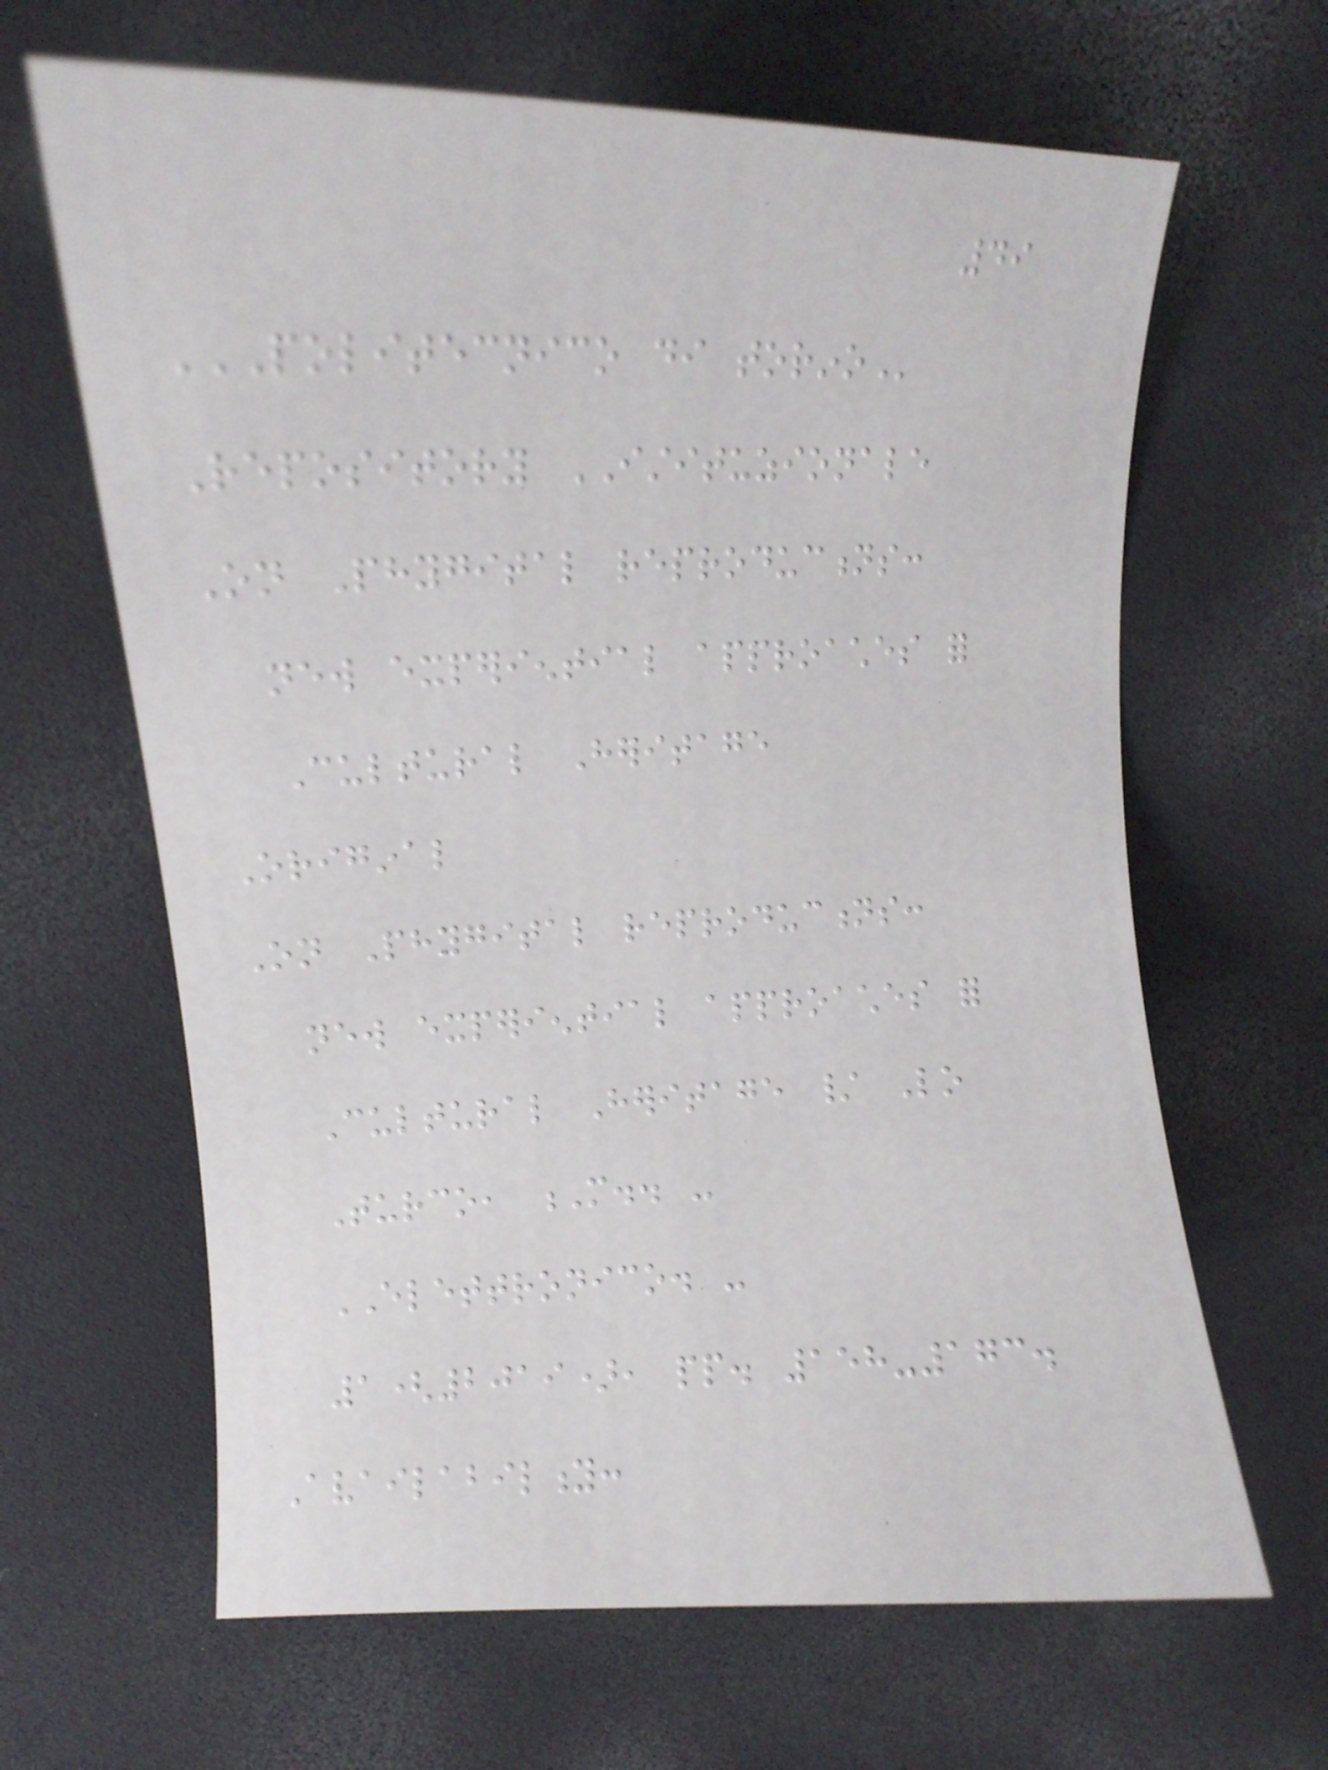49
POLITECNICO DI TORINO
Repository ISTITUZIONALE
On Phygital reproductions:
new experiential approaches for
Cultural Heritage
Original
On Phygital reproductions:
new experiential approaches for
Cultural Heritage / Lo
Turco, M.. -
ELETTRONICO. -
1(2019), pp. 158-173.
Availability:
